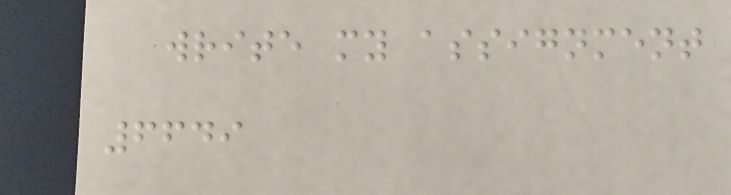write my assignment
6649
